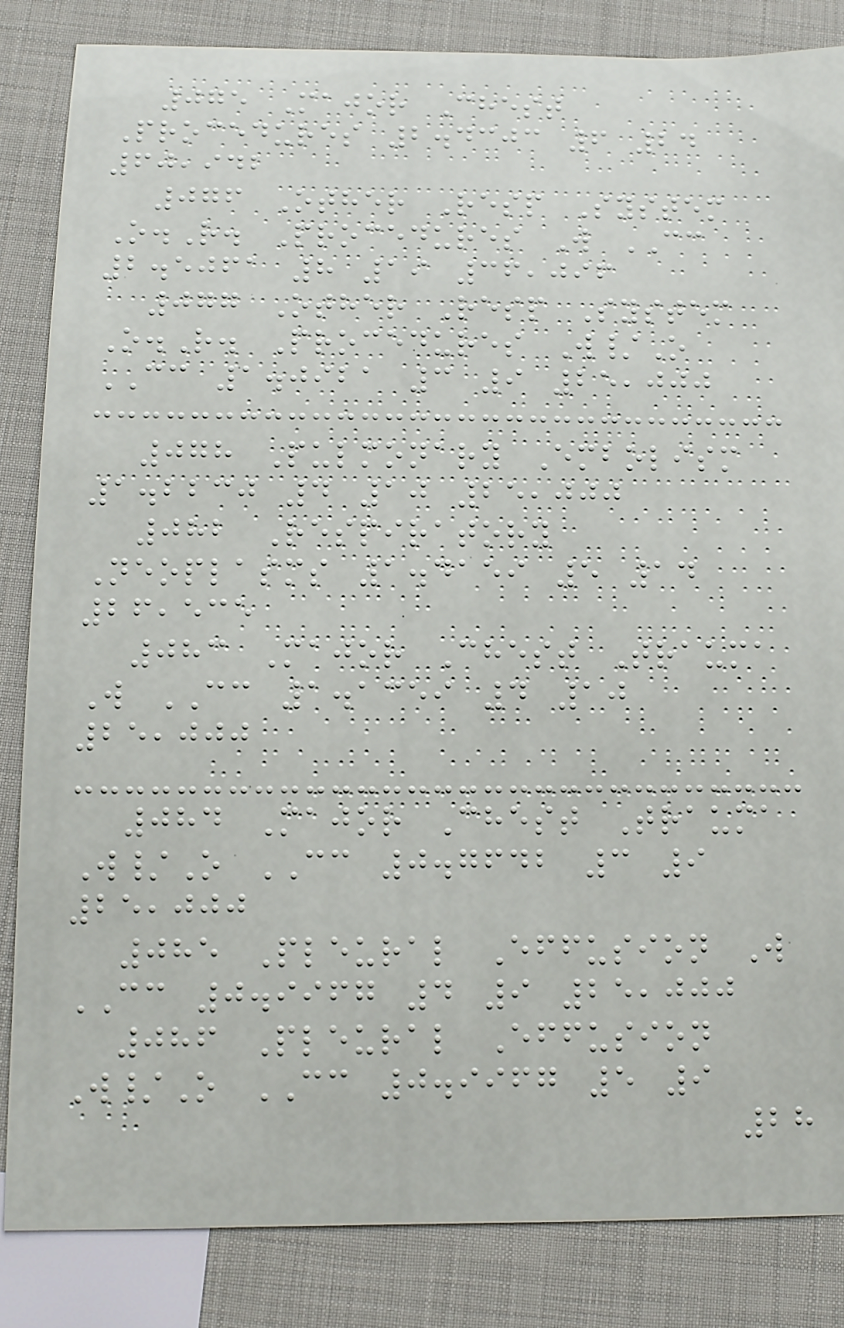075 Major Chest
Procedures 2.4303 6 24
60,942
076 Other Resp System
O.R. Procedures W CC
2.5061 8 19 36,096
077 Other Resp System
O.R. Procedures W/O
CC 1.0921 3 9 25,000
078 Pulmonary Embolism
1.2230 4 10 25,000
082 Respiratory
Neoplasms 1.4159 5 14
26,535
083 Major Chest Trauma
W CC 1.1359 4 10
25,000
084 Major Chest Trauma
W/O CC 0.7642 3 9
25,000
085 Pleural Effusion W
CC 0.9967 4 9 25,000
086 Pleural Effusion
W/O CC 0.9967 5 9
28
